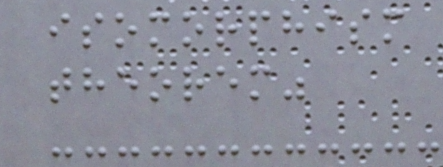isomorphism
theorem"
